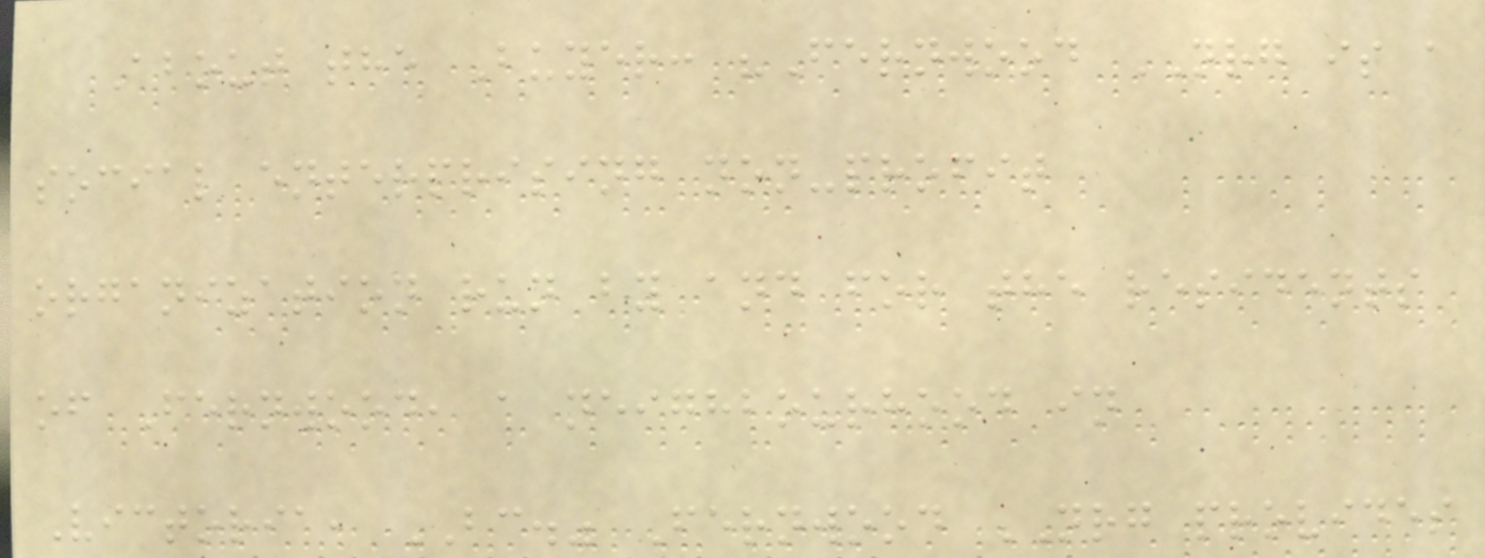About the Buyer: "Fernwood NRG is a
social enterprising non-profit
organization run by and for the residents
of Fernwood, a neighbourhood in
Victoria, BC." Fernwood NRG provides
